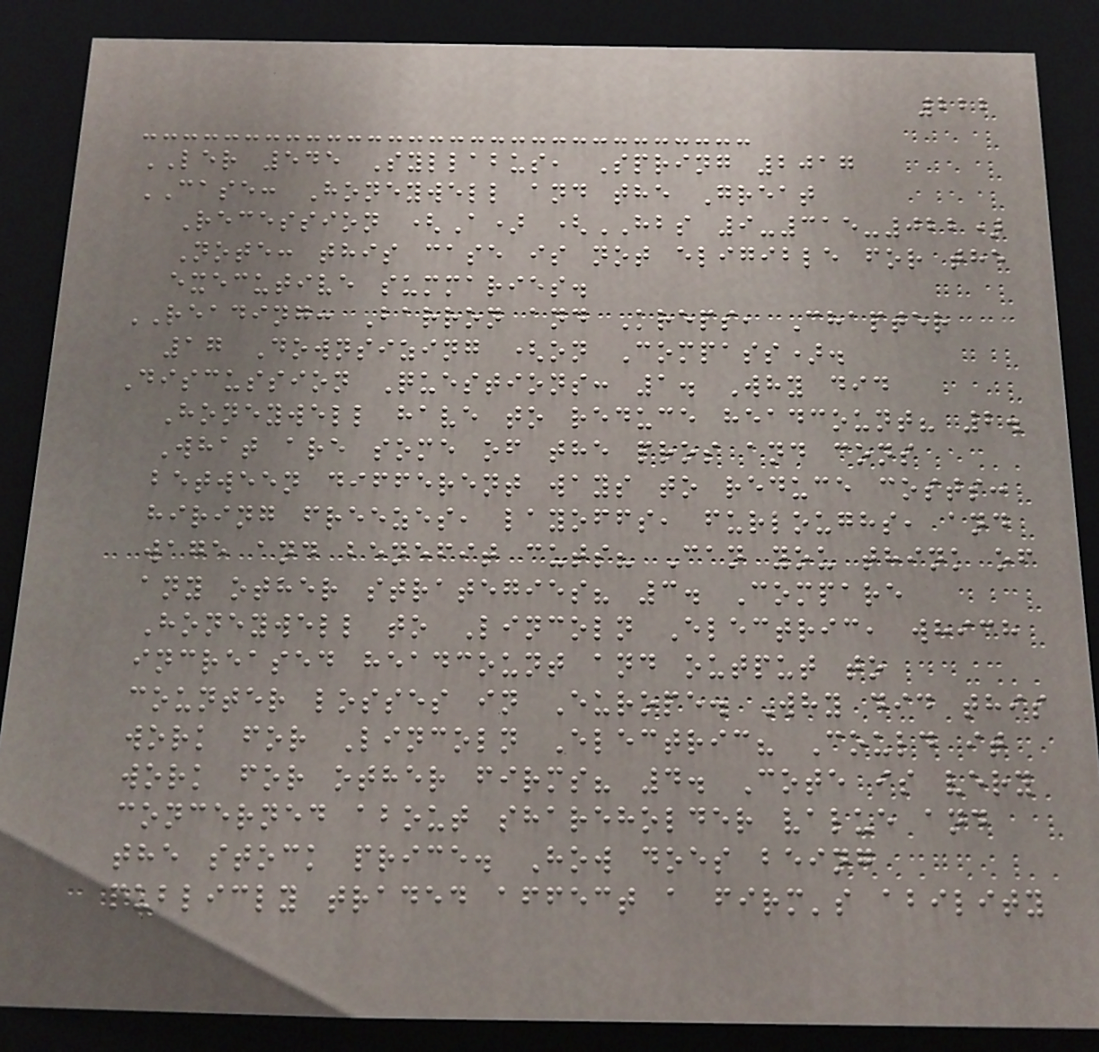222
LER 545 Syllabus, Spring 2017
CASE: Honeywell and the Great
Recession (A) (HBS 9-315-022)
Note: this case is not eligible for the
executive summaries.
READING: Barron and Kreps, Chapter
17 Downsizing (on Compass).
Discussion Questions: 1. Why did
Honeywell have to reduce headcount? 2.
What are some of the pros and cons
between different ways to reduce costs:
hiring freezes, layoffs, furloughs, and
wage and benefit cuts? Can you think of
any other strategies? 3. Compare
Honeywell to Lincoln Electric, which
increased headcount and output to
counter losses in Europe. Why did this
work for Lincoln Electric? Could it
work for other firms? 4. Cote is very
concerned about shareholder value and
the stock price. How does being
publicly traded affect a firm's ability
